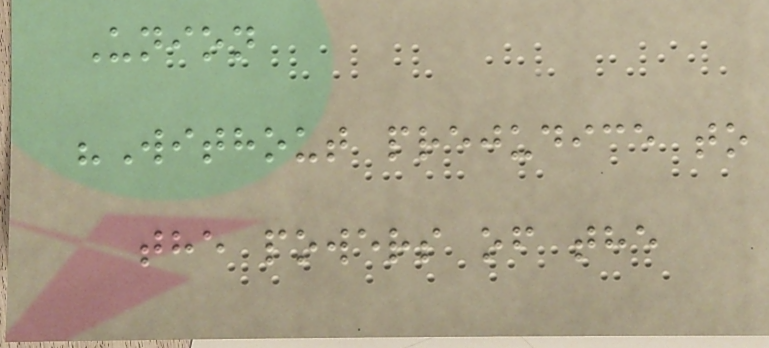Union
"Without prejudice to
the powers of the
